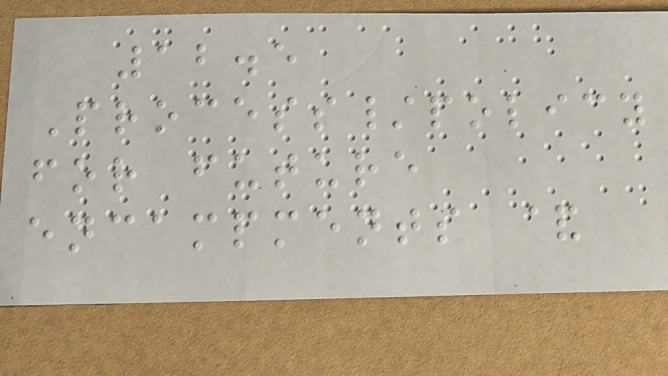12.5
Process/policy
for future
encampments &
